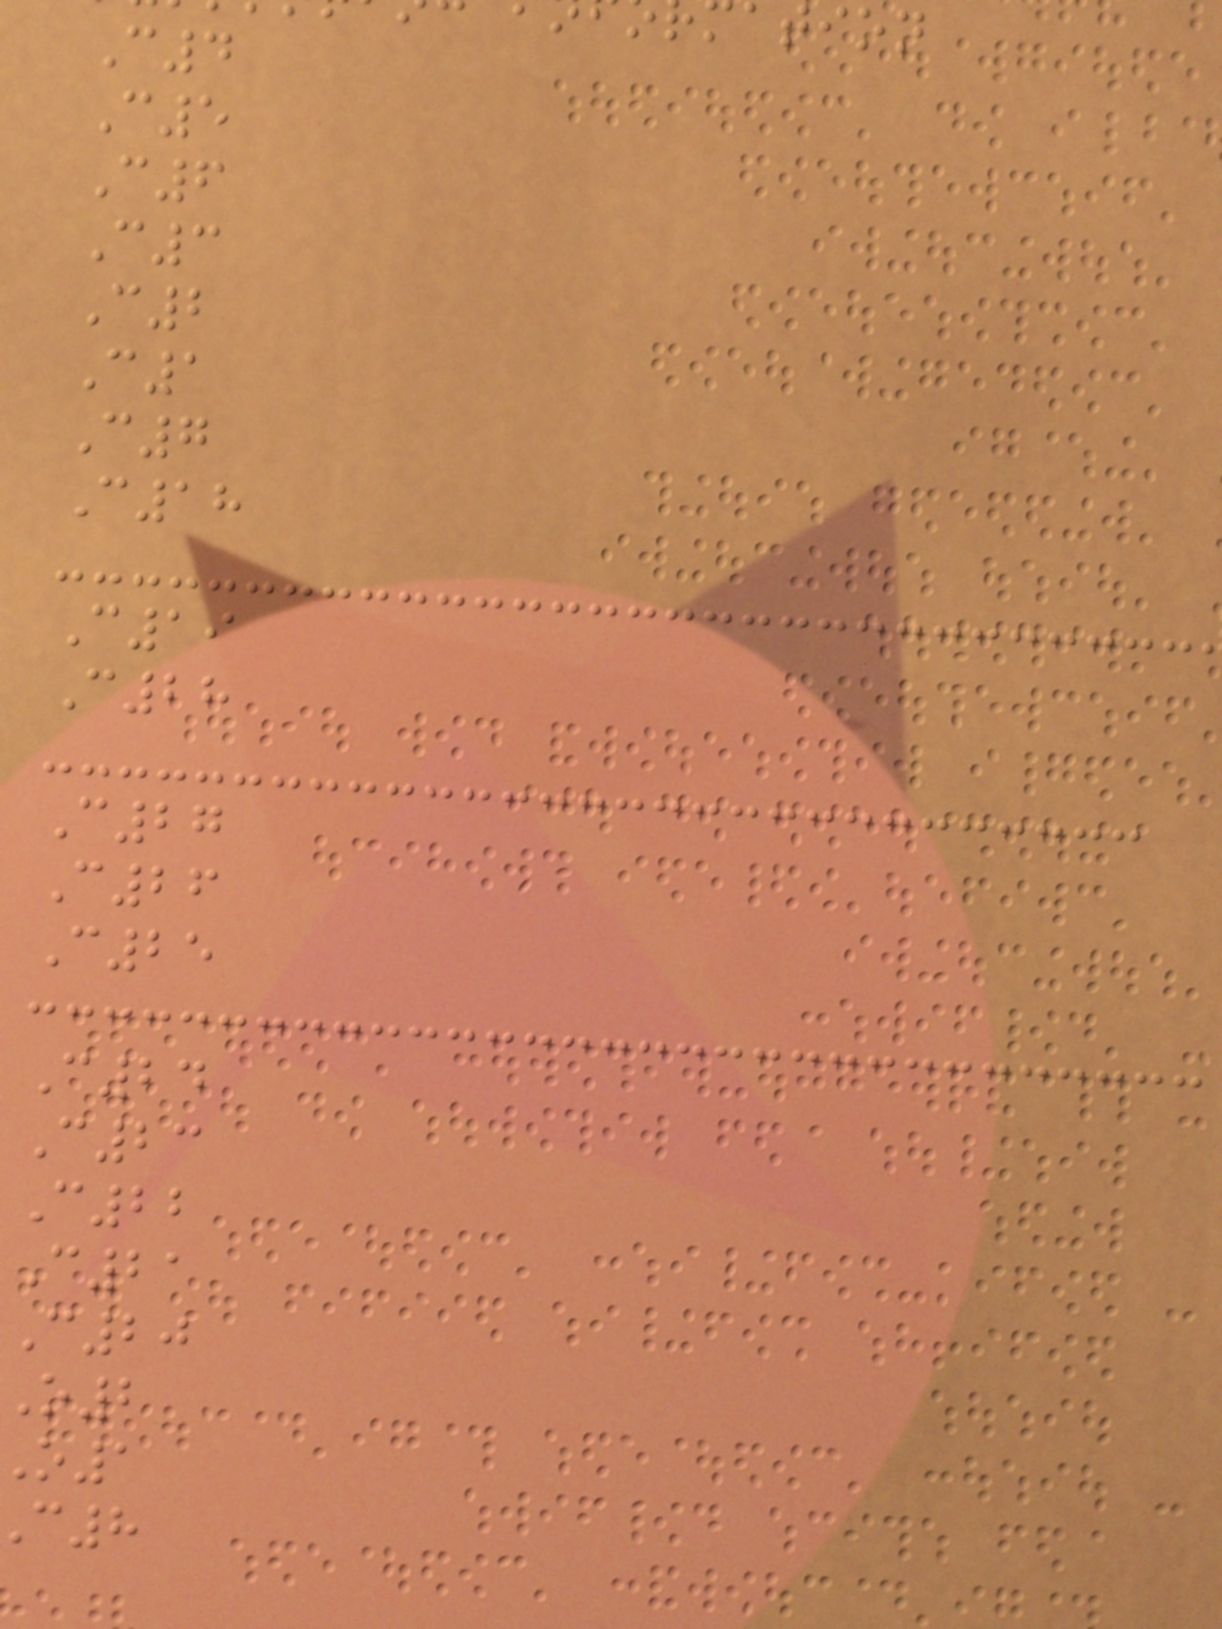C4
C5
C6
C3
C2
C1
C7
C18
C19
C28
C27
C26
C25
C24
C23
C22
C21
C20
O2
